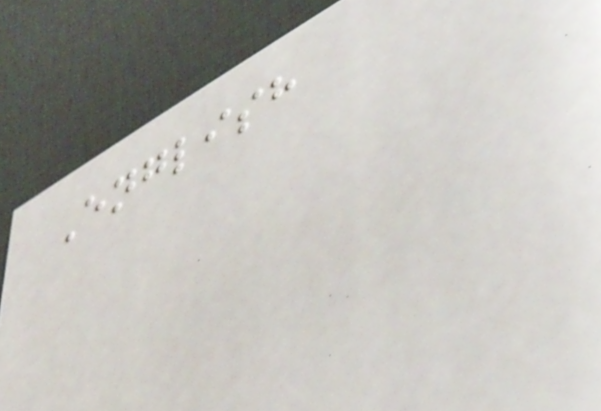English
